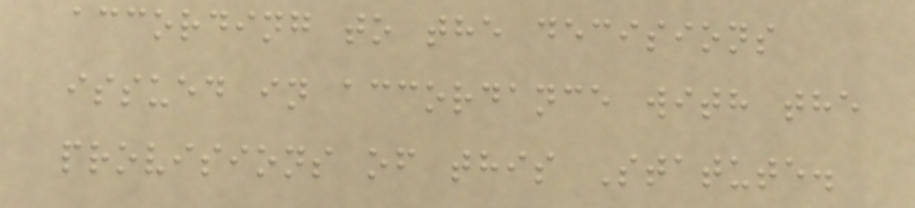according to the decisions
issued in accordance with the
provisions of this Statute.
